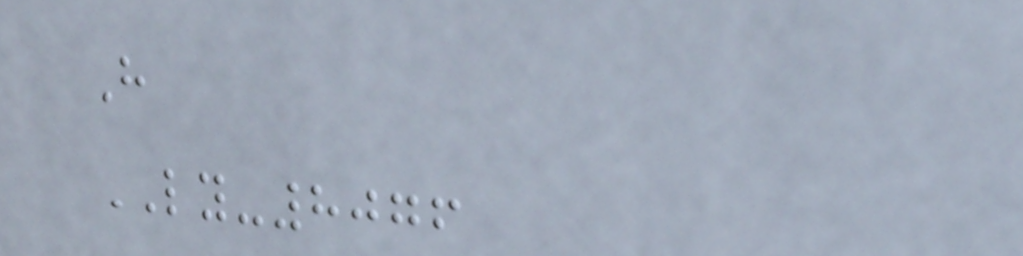H
LY-8076
